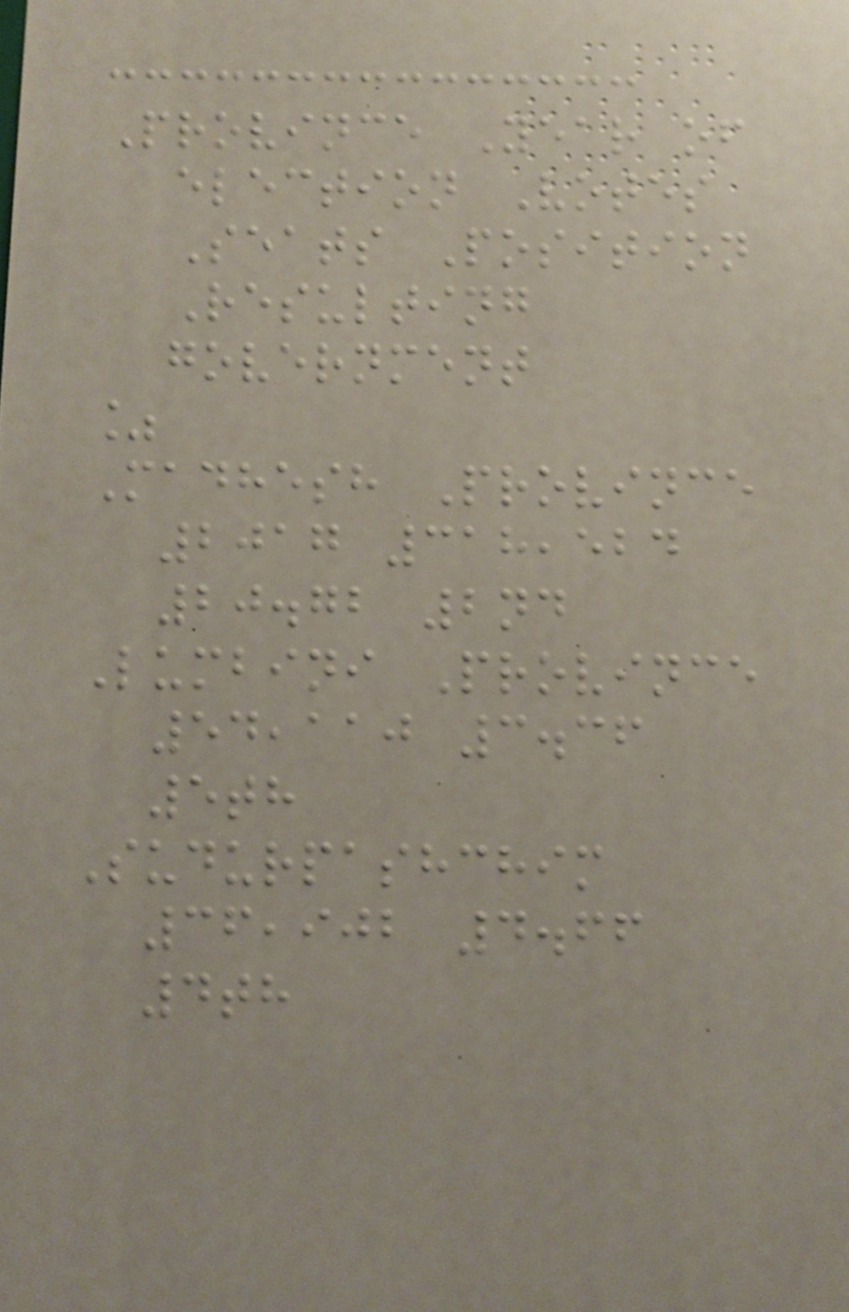Province Year of
election Votes
Seats Position
Resulting
government
%
Madhesh Province
2017 318,524
20.72 2nd
Lumbini Province
54,110 3.36
5th
Sudurpashchim
36,902 4.66
4th
